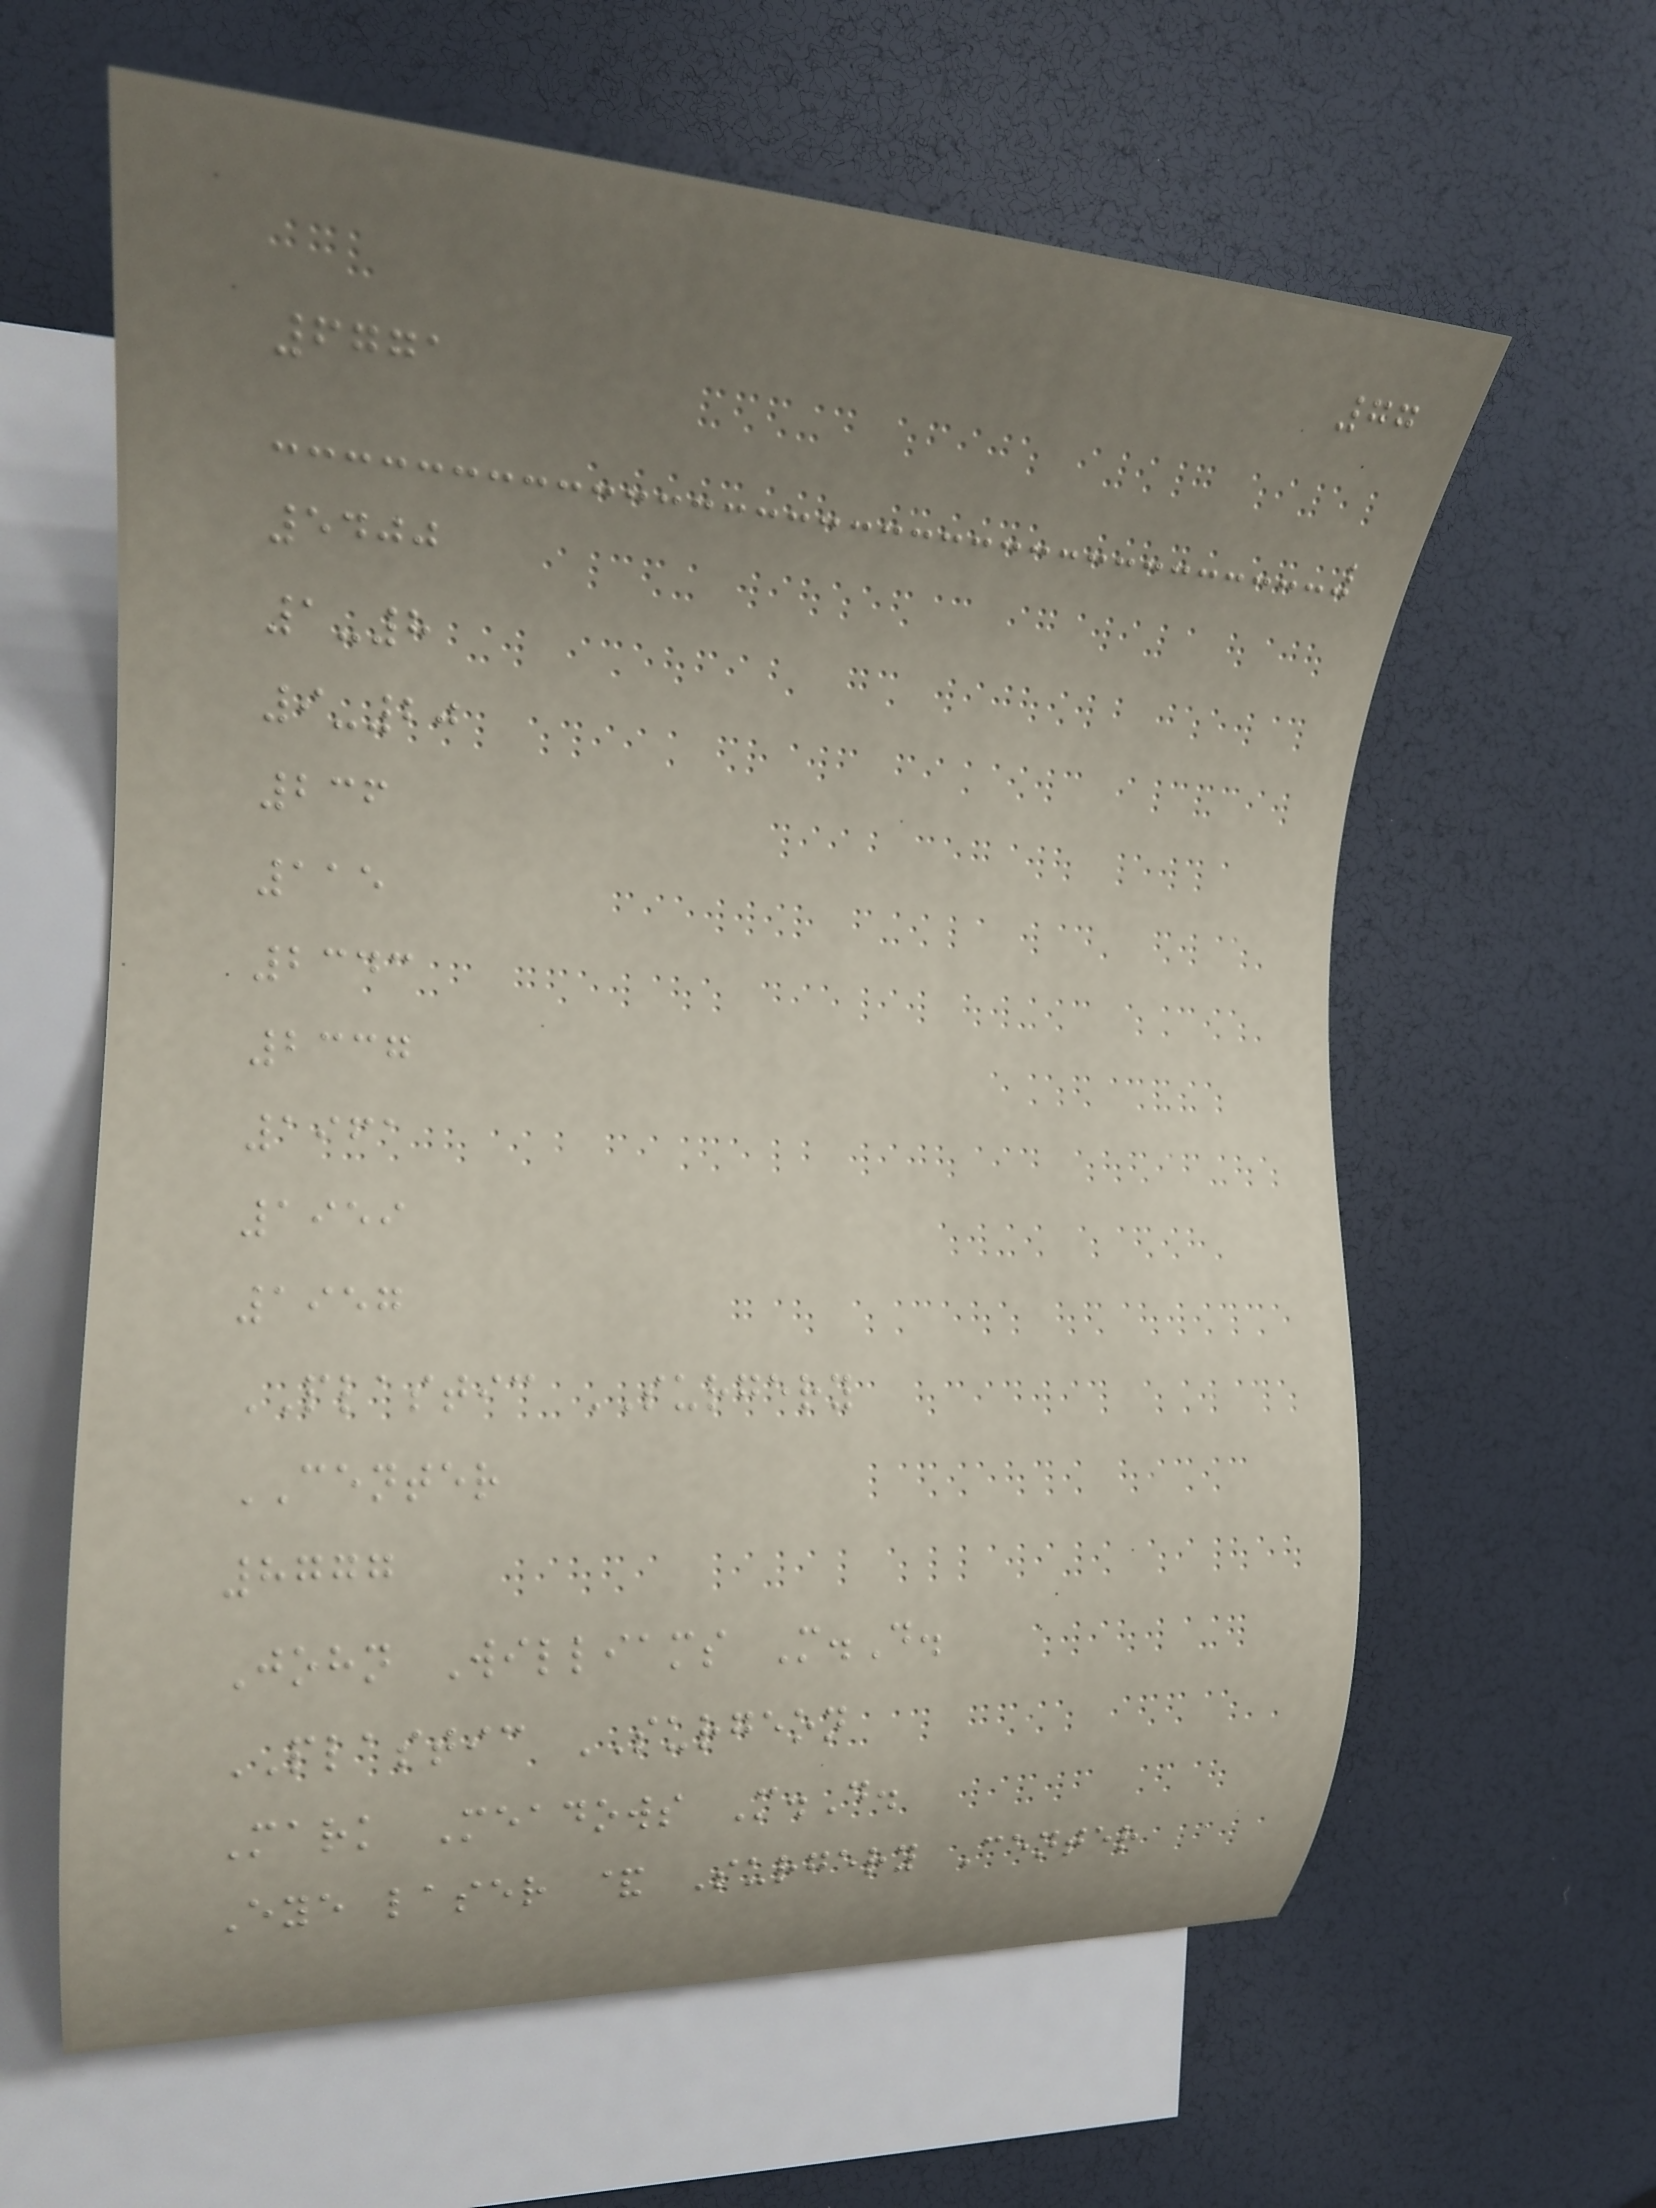77
6771
5400
1-8
9-20
236
115
2343
2337
1961
1959
1957
PLASTIC SURGERY
CENTER
8777
John Williams M.D.
PLASTIC SURGEON
Mark Meadows M.D.
Eye laser & Surgery Center
